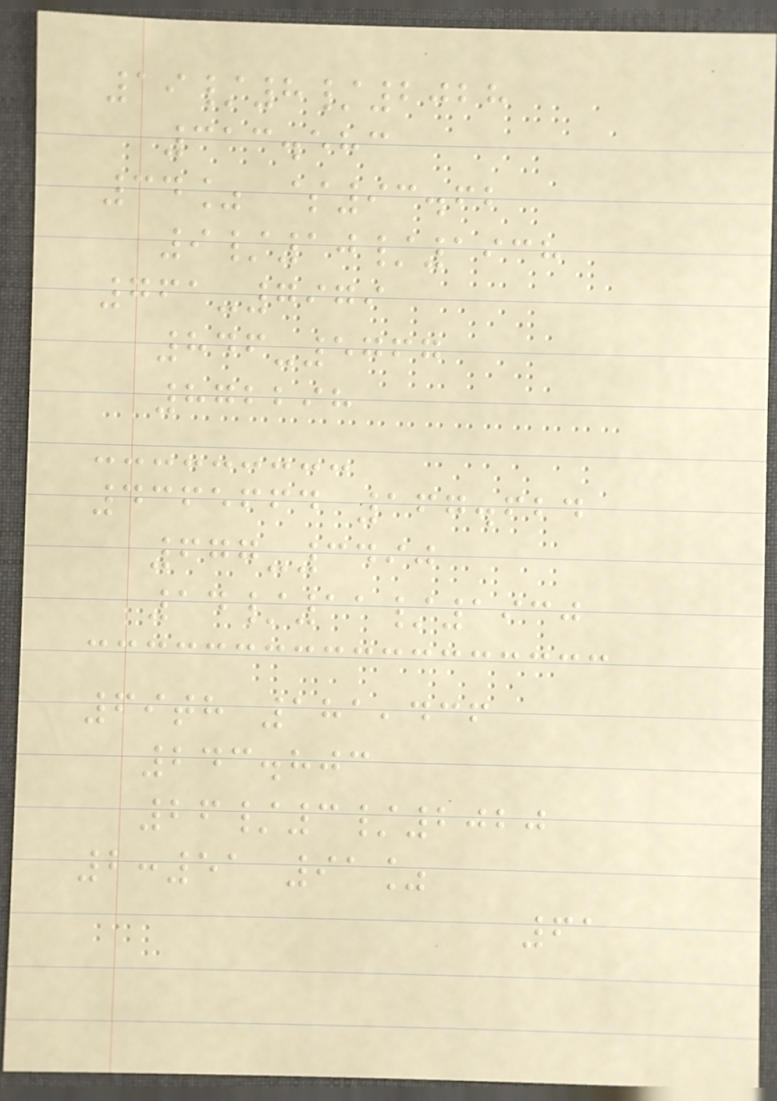19/8/2028
313.583
34% $93.62
9/10/1938
761-7979
846-5767
872298
4365664 167.624
677-3490
14/11/1930
69th 181,436
243.803
26/3/2020
2:51 91%
61
